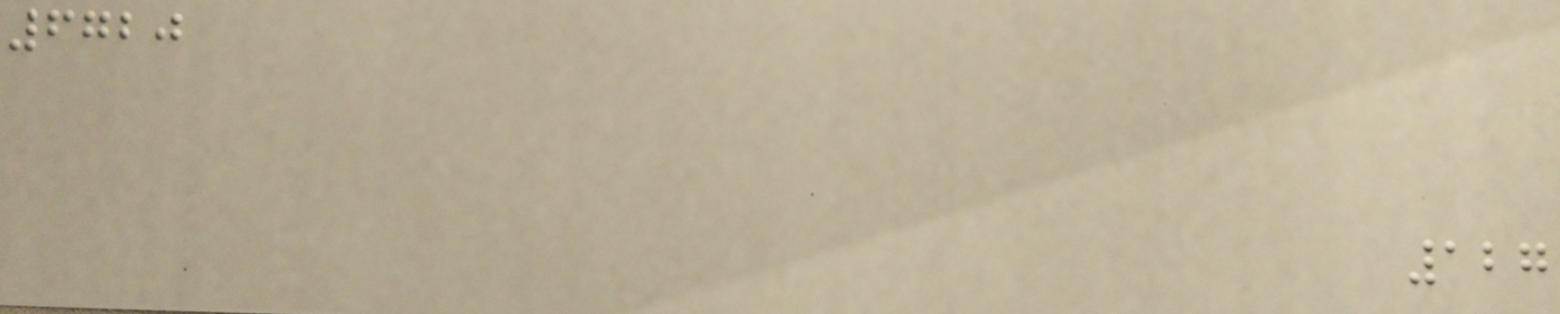6720
127
